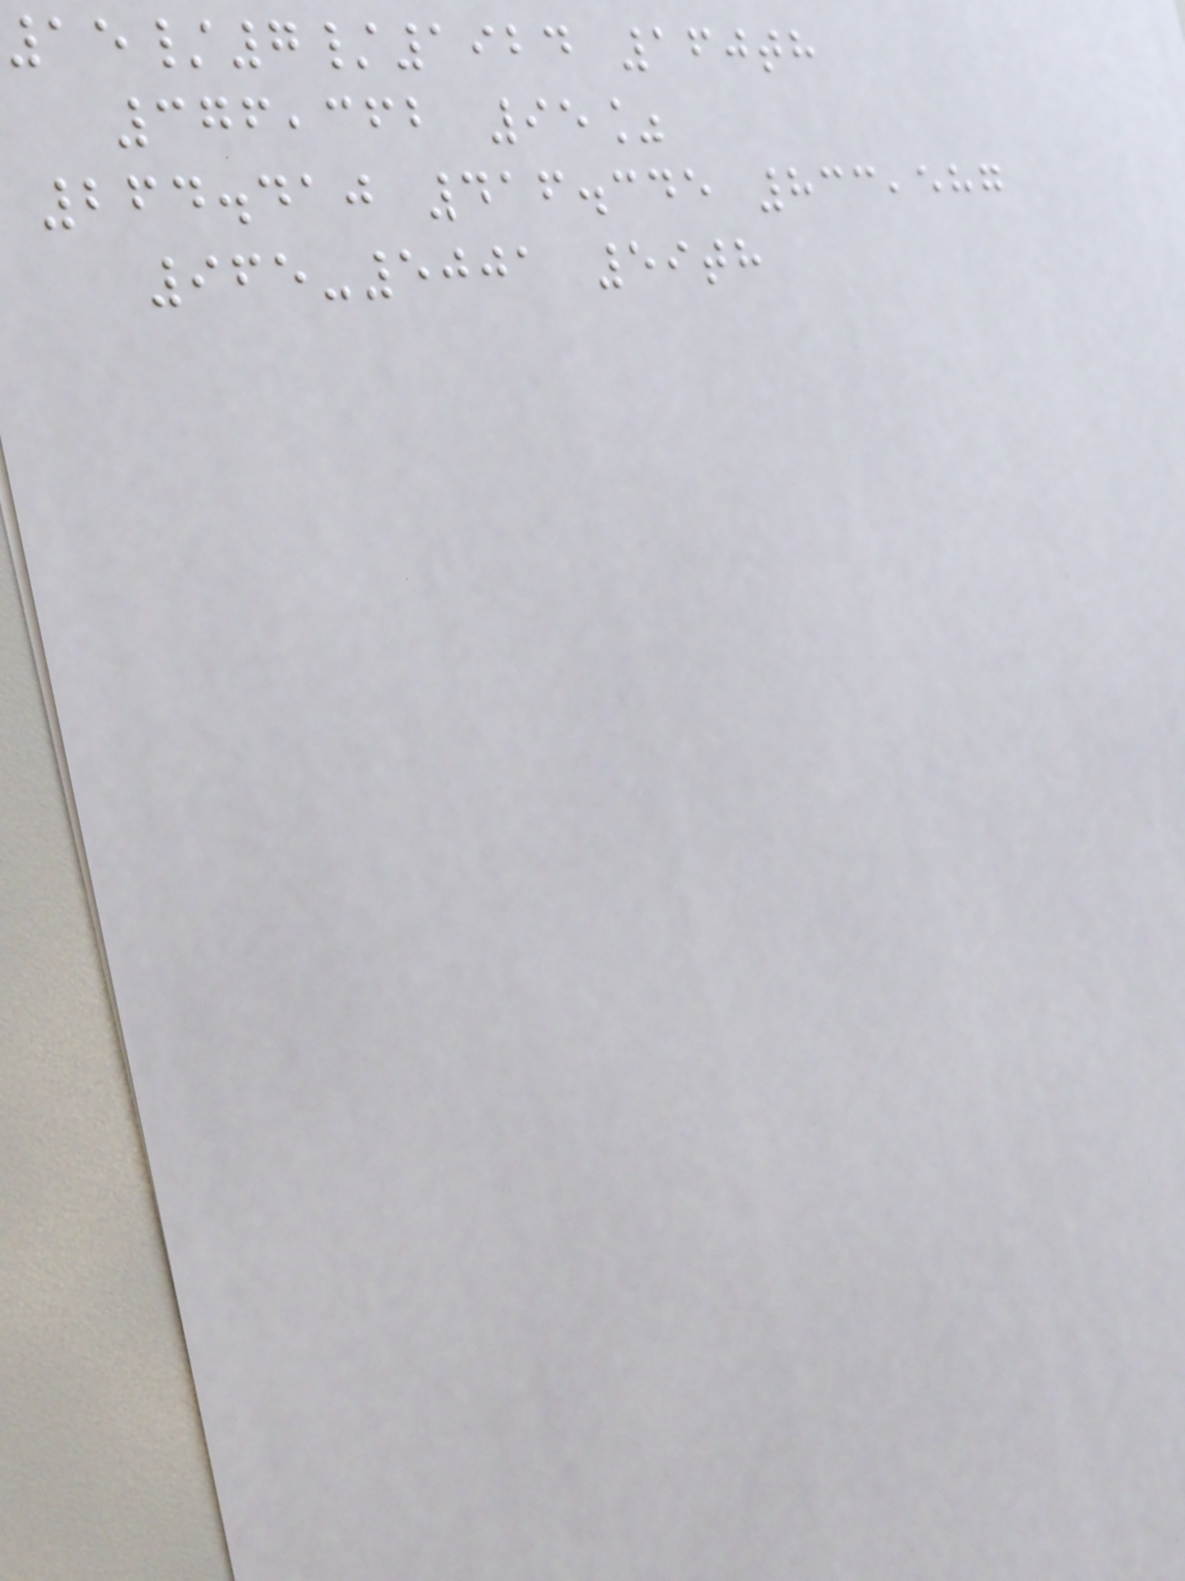15/7/1924 160th
376,362 95%
264.410 416.345 833,587
965-5001 59th
